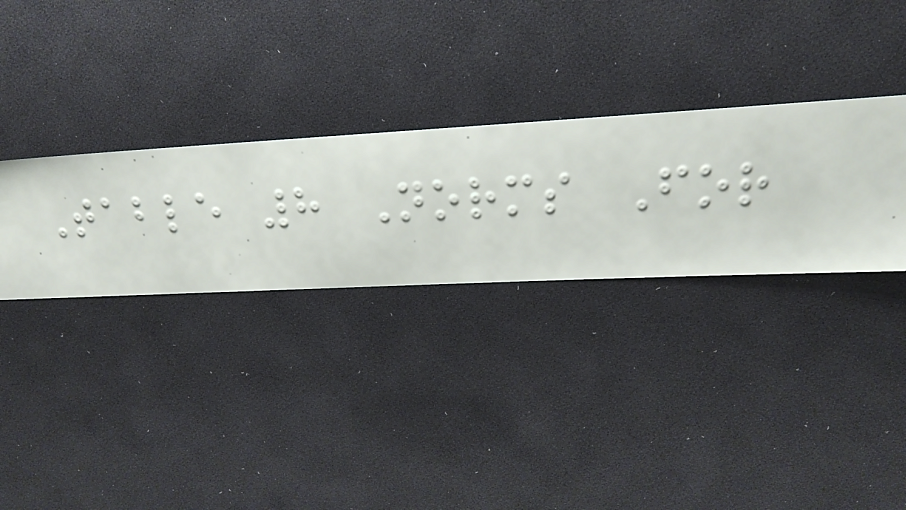Table 8 Norms For
